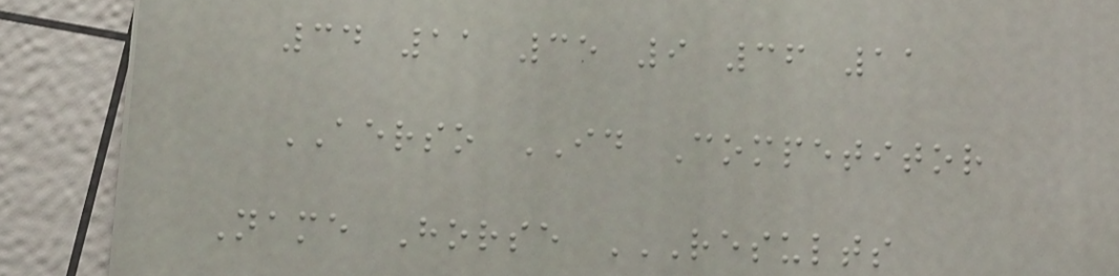34 11 35 9 36 11
AERSO ID Competitor
Name Horse RESULTS
